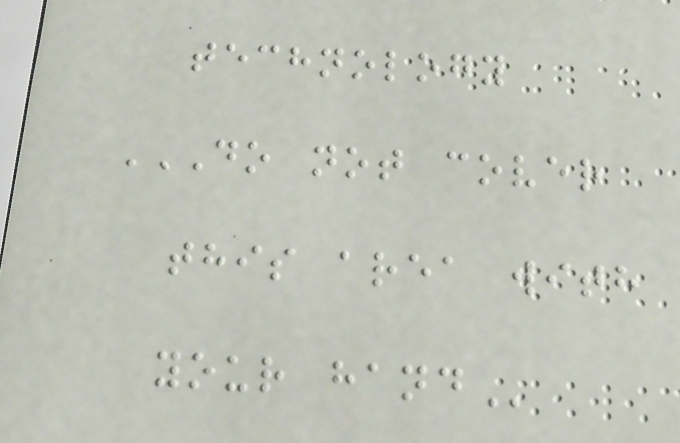technology
DO NOT COVER
THIS AREA WITH
YOUR HAND
